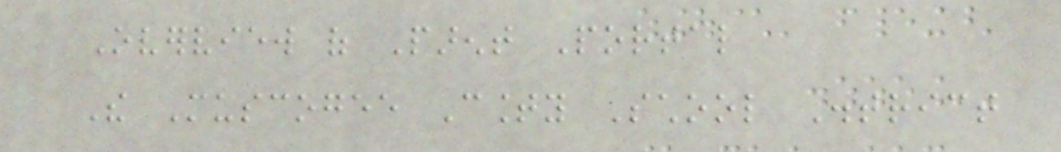Overview of Parent Portal
The Muscogee County School District
